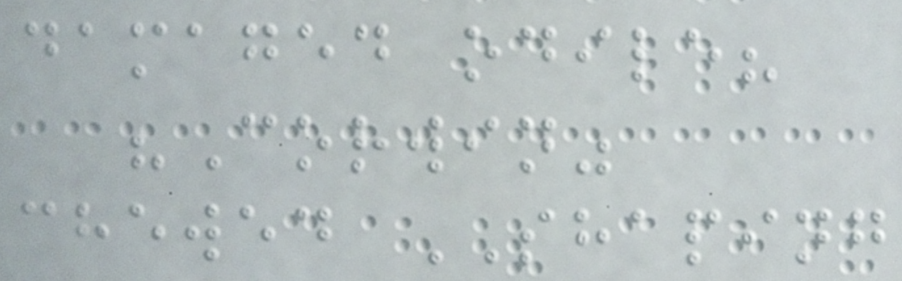damaged odile?
"Corwin"
chewed SHAPING
